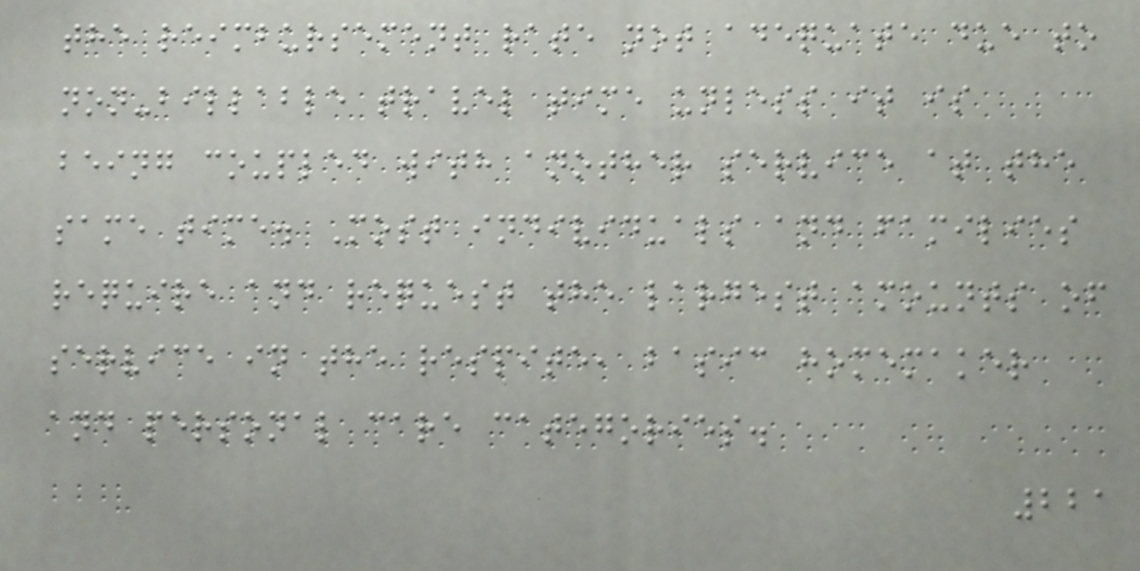the reimbursement rate not adequate due to
non-billable travel time unless it is
being coupled with another service at the
same time. Most individuals and families
require and request the largest amounts of
service in the respite, basic homemaker
and personal care categories.
221
